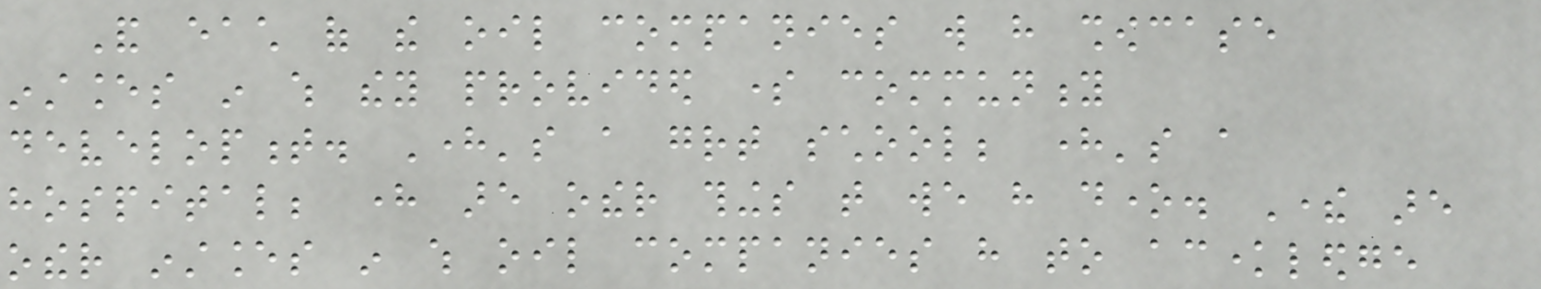And each of the oil companies will have showcase
instances in which they provided some community
development. Here's a great school; here's a
hospital; here are other things that we have done. There are
other instances in which oil companies have to acknowledge
